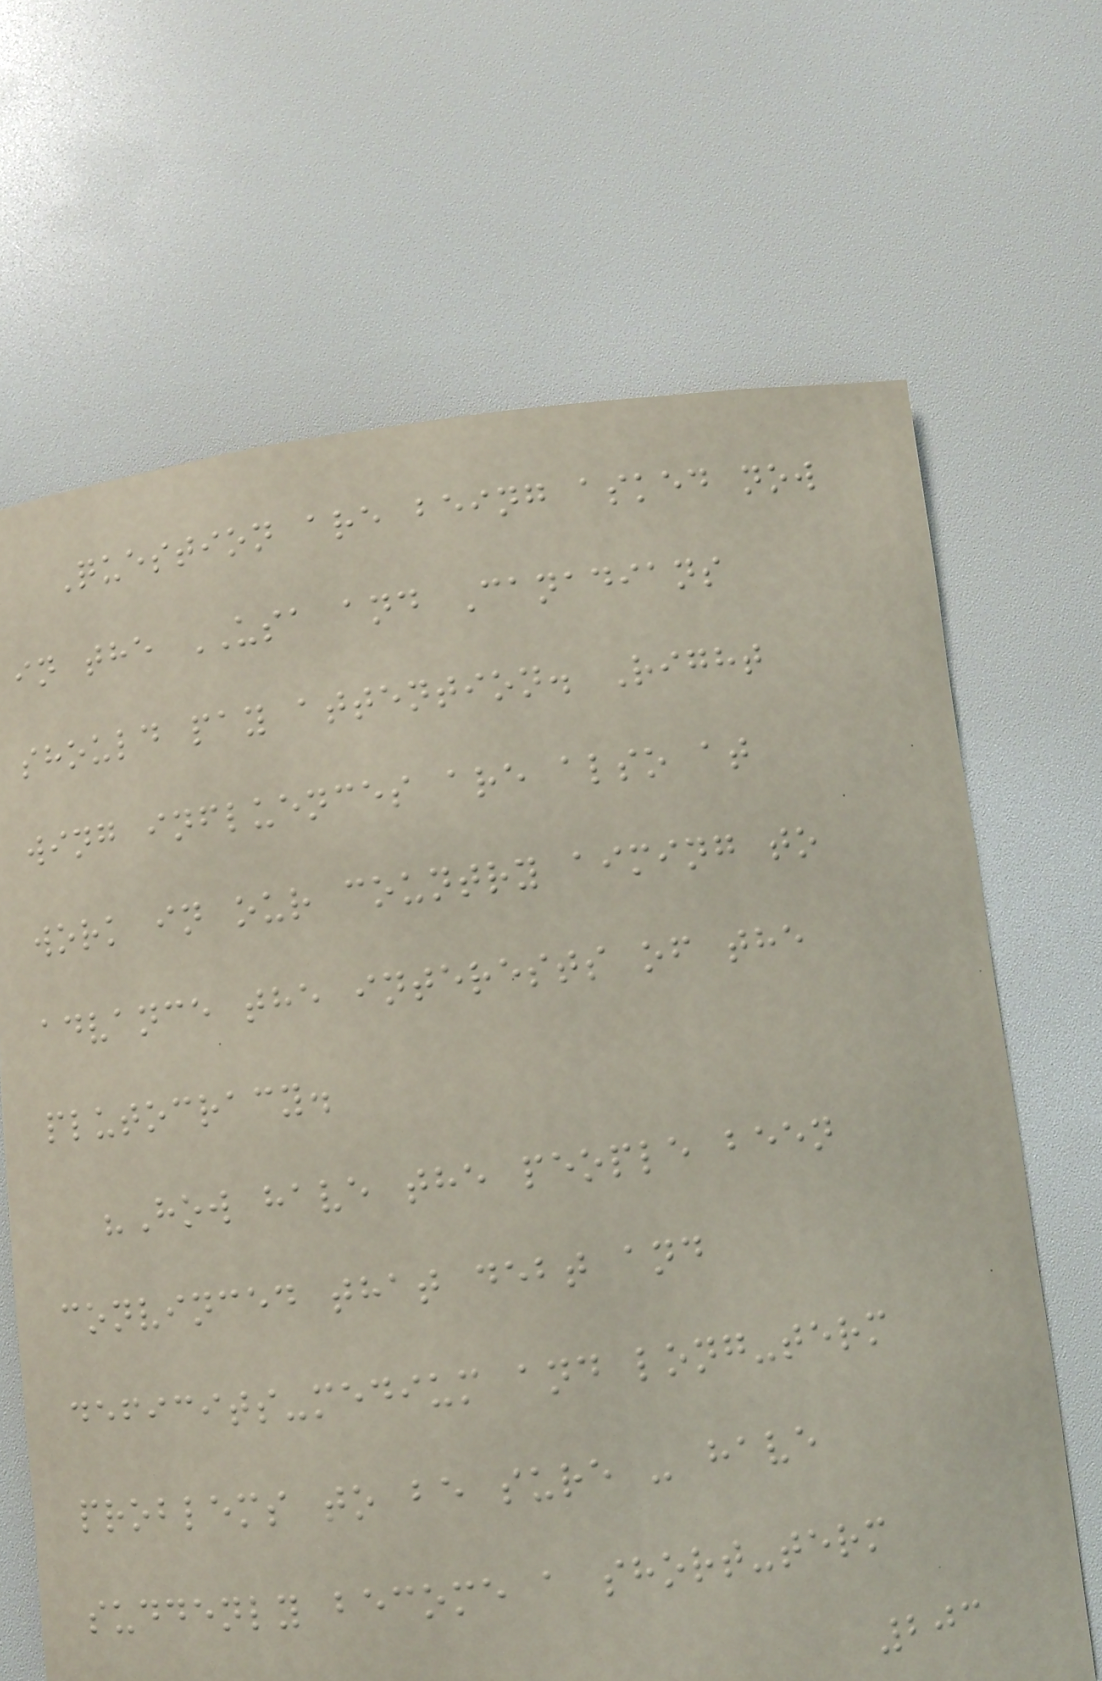Question are being asked now
in the USA and Canadians
should pay attention. Right
wing influences are also at
work in our country aiming to
advance the interests of the
plutocracy.
"How have the people been
convinced that debt and
deficits-medium and long-term
problems to be sure - have
suddenly become a short-term
203
